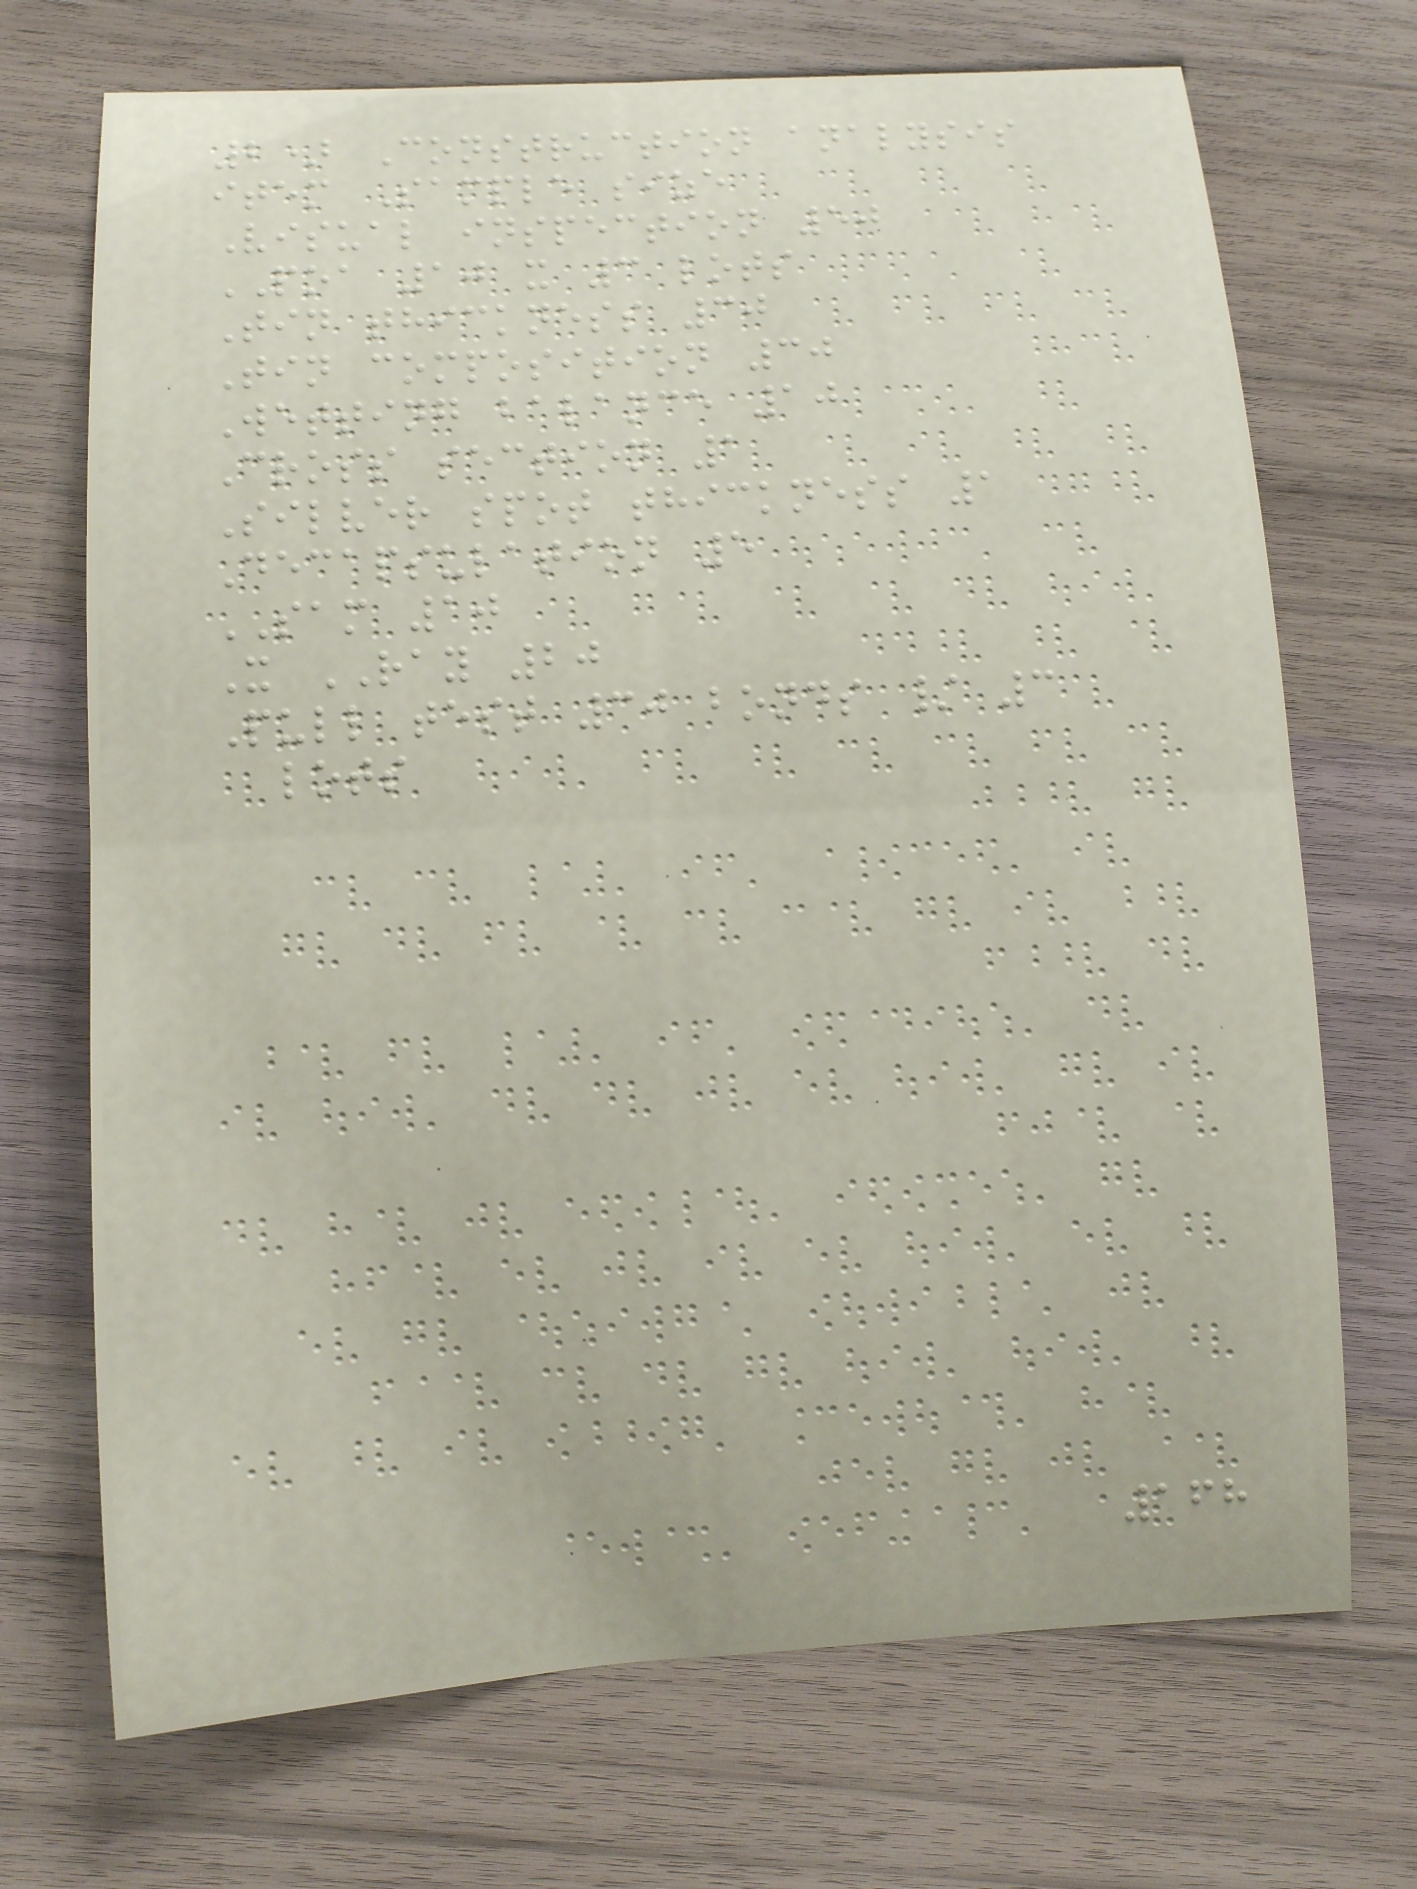2) Construction analysis
item Sample size
Visual inspection 50
POA 10 x 3 lots
Tin thickness 30
Tin composition 30
Wetting balance 10
Cross section 1
Silver spot thickness 1
Decapsulation 5
SAM 10
X RAY 20
Pull test 30 bonds / 3
lots
168
